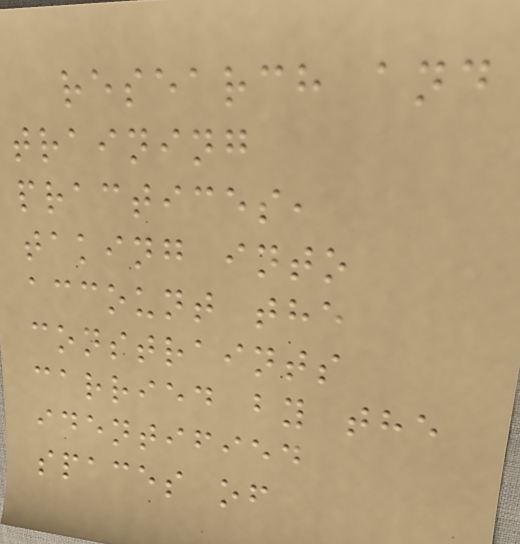research and
training
practices,
taking into
account the
constraints
carried by the
identified
spaces of
